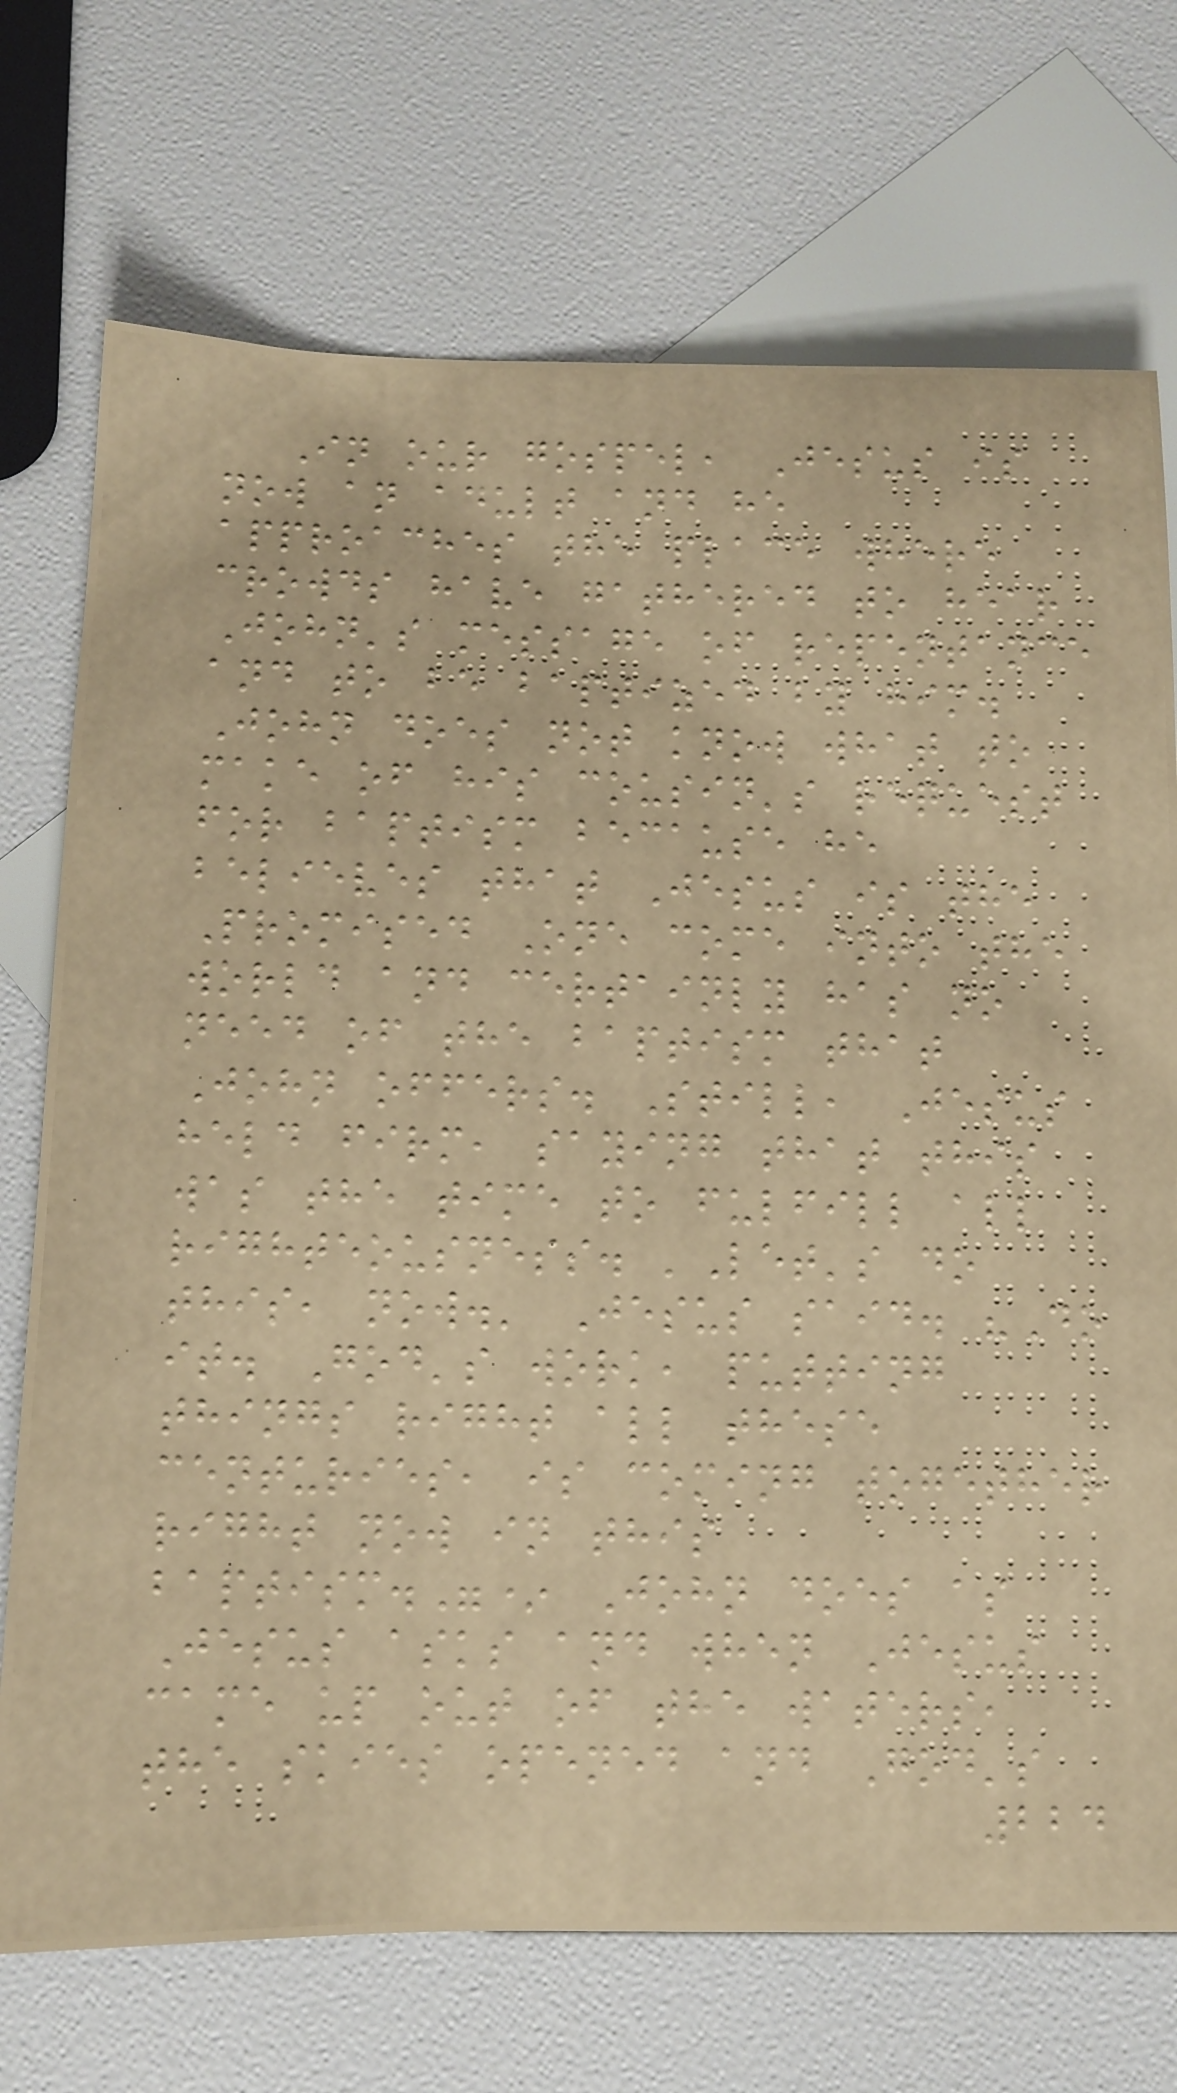In our gospel, Jesus is
now an adult and he
approaches the place where
crowds have gathered to hear
John's message of repentance
and to be baptized by him.
John does not know what to
make of his cousin's request
for baptism because he
believes that Jesus is the
Promised One come into the
world and certainly has no
need of the baptism that
John offers. Still, Jesus
held firm, saying that this
was the time to fulfill all
righteousness. 'Let's do
this, now.' Jesus said. "Do
it. God's work, putting
things right all these
centuries, is coming together
right now in this
baptism."* John does as
Jesus asks and when Jesus
came up out of the waters,
the skies opened and God's
224
